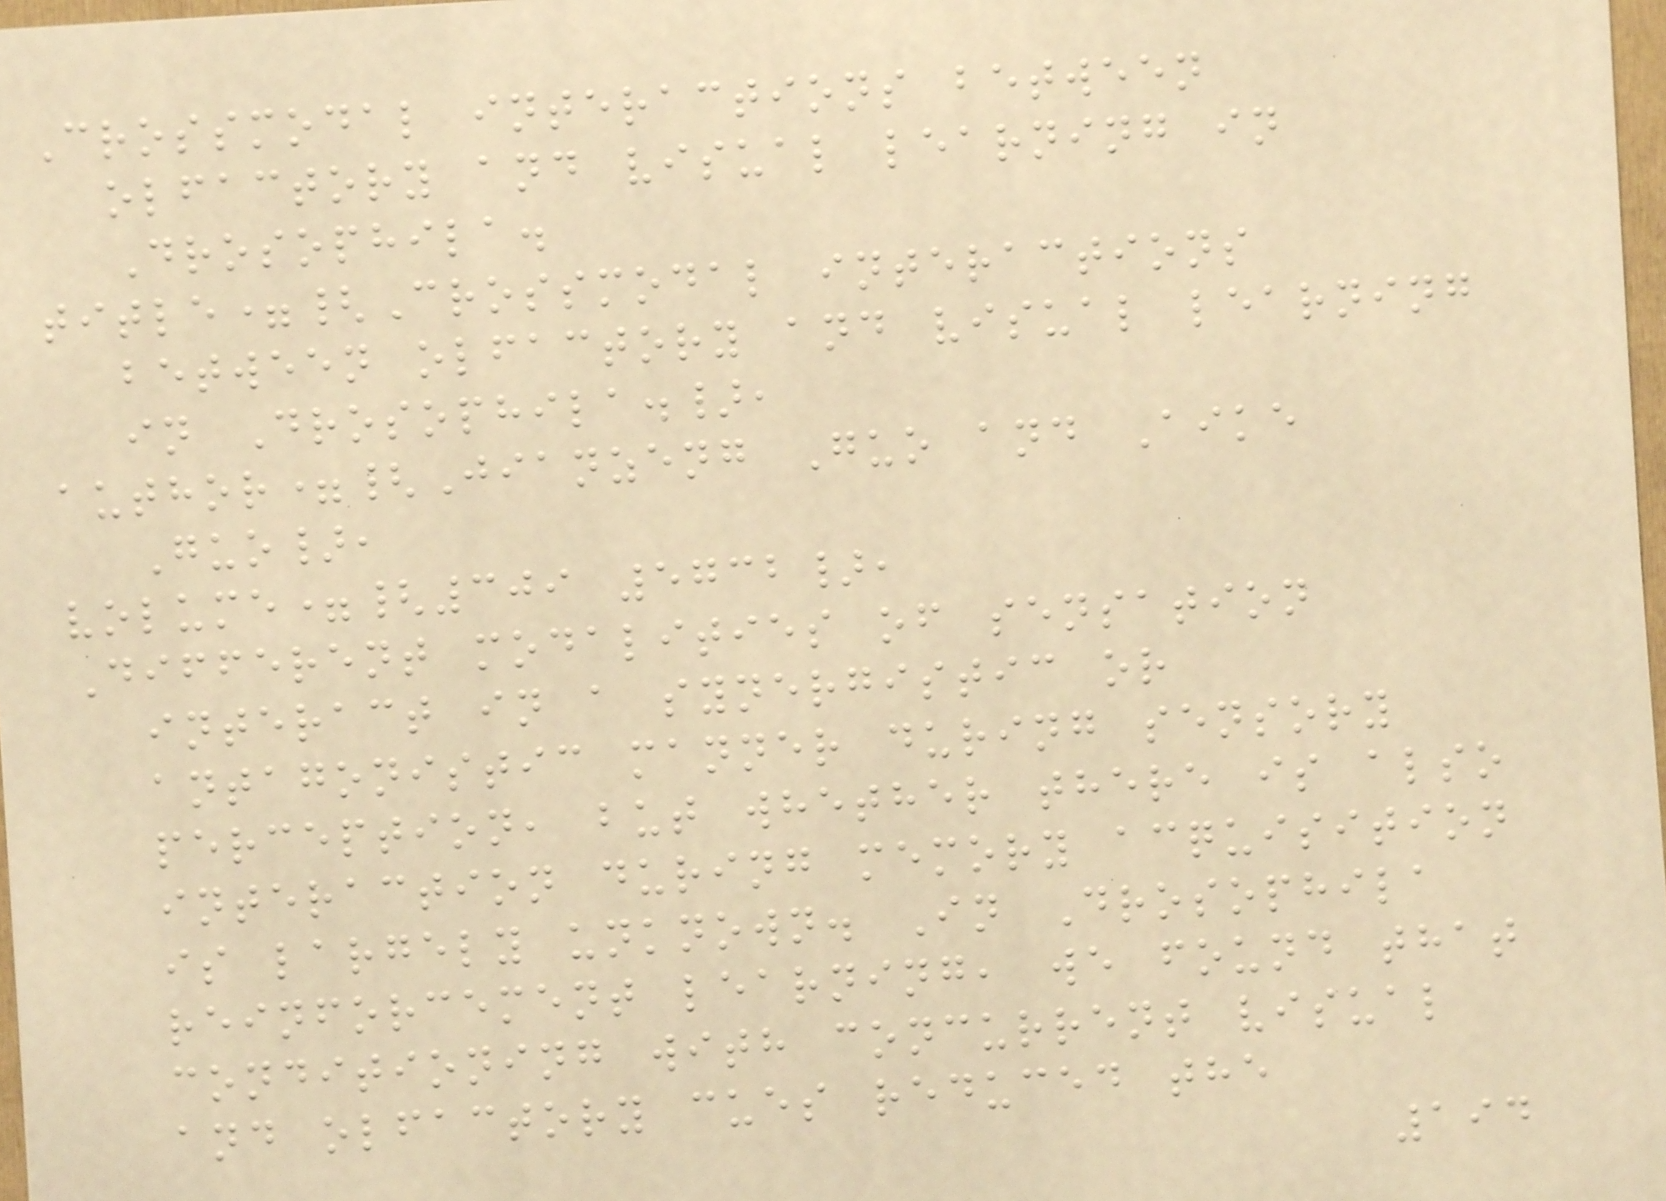Crossmodal interactions between
olfactory and visual learning in
Drosophila.
title={Crossmodal interactions
between olfactory and visual learning
in Drosophila.},
author={Jianzeng Guo and Aike
Guo},
volume={309 5732},
Different modalities of sensation
interact in a synergistic or
antagonistic manner during sensory
perception, but whether there is also
interaction during memory acquisition
is largely unknown. In Drosophila
reinforcement learning, we found that
conditioning with concurrent visual
and olfactory cues reduced the
194
